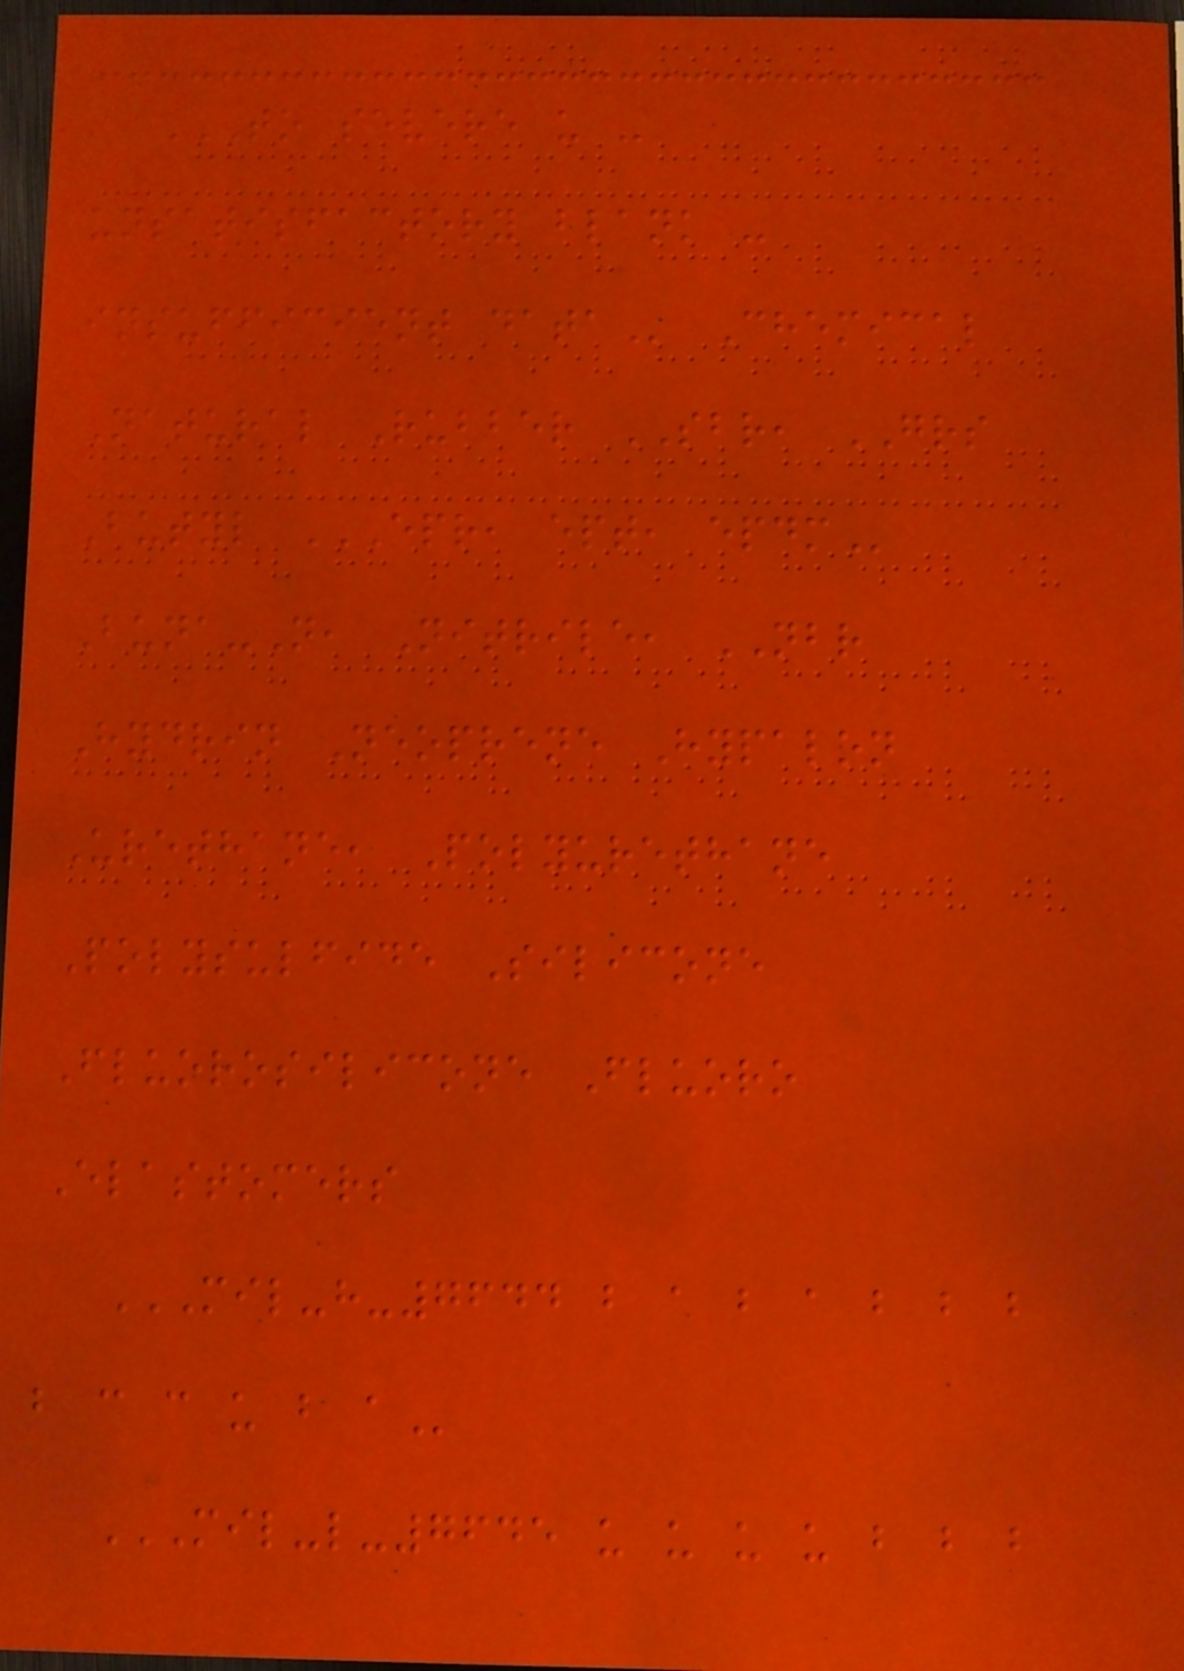TO SEVERE U -
UNSATISFACTORY BLANK -
INSUFFICIENT DATA Chemical
Natural Rubber SBR, GRS
Butyl EPR, EPT, EPDM
Buna-N, Nitrile, NBR
Hydrin Neoprene Hypalon
Urethane, Polyurethane
Polysulfide Silicone
Fluorosilicone Fluoro
Elastomers
MIL-H-7644 B A B A B B B
B C C U B A
MIL-L-7645 U U U U B B B
